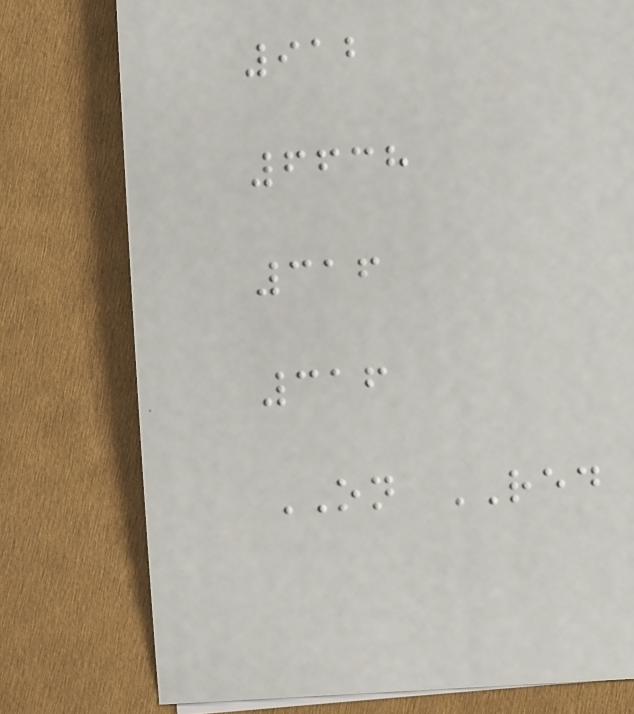912
6638
316
316
ON RED
